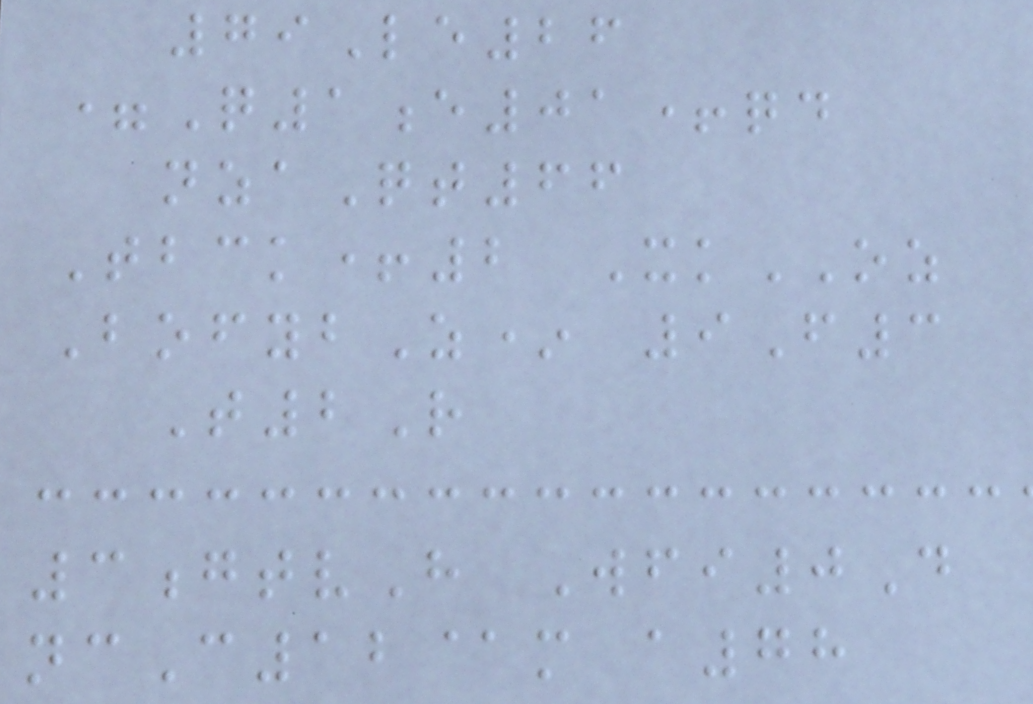79Le26
=Q1e01+qd
nzaQt66
Tbck+2 XkOZ
BofybZ* 9F3
T2R
3gtvH Wfi0D
ncC12@m a78
